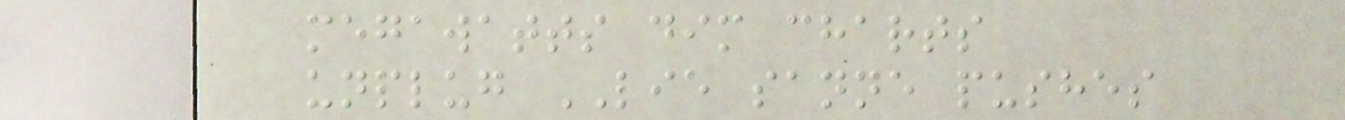megawatts dim charts
unplug LIE sanne pushes
